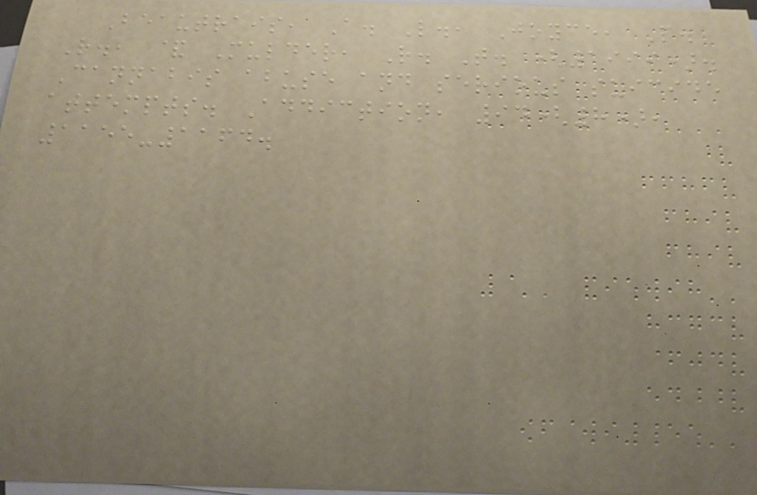Beautrais, A. L., Joyce, P.
R., & Mulder, R. T. (1999).
Cannabis abuse and serious suicide
attempts. Addiction, 94(8),
1155-1164.
